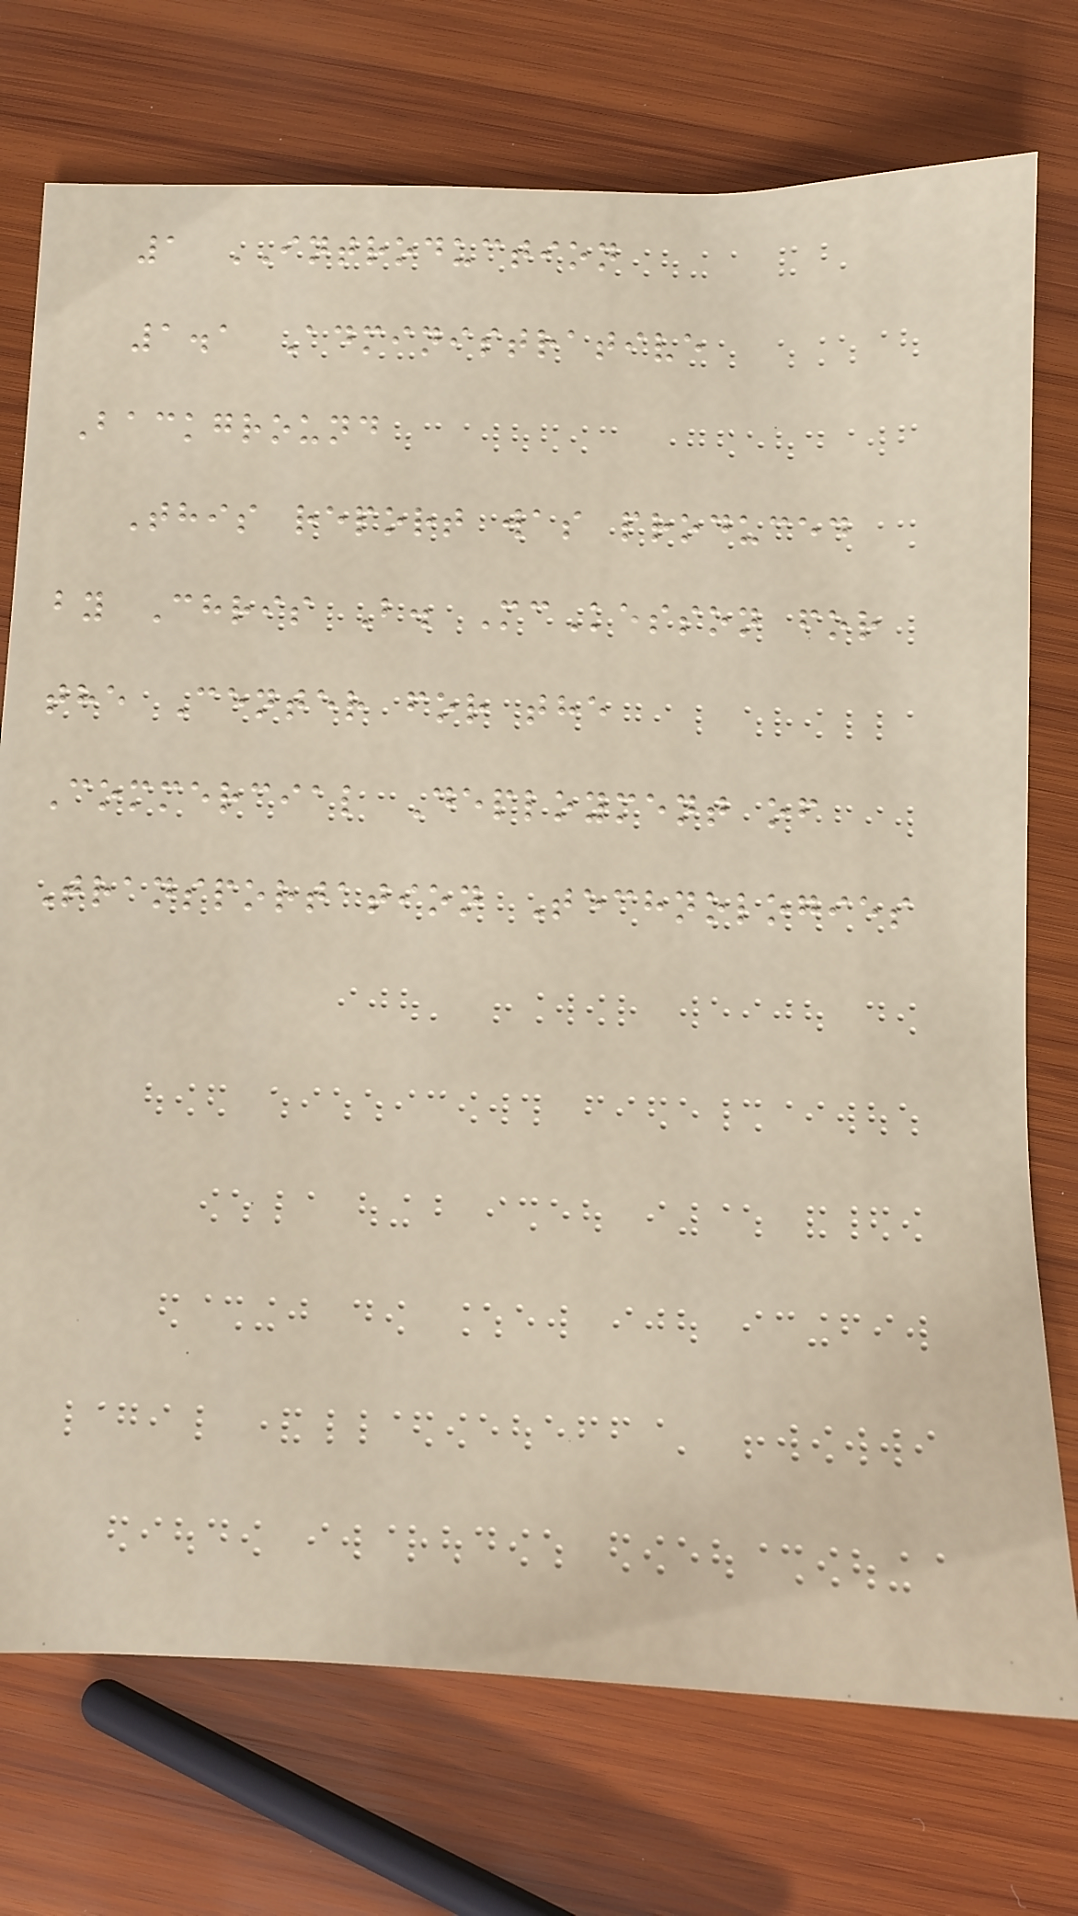1 INTRODUCTION
1.1 Administrative
Background
This report was produced
by Chris B. McKesson for
the Center for the
Commercial Deployment of
Transportation Technologies
